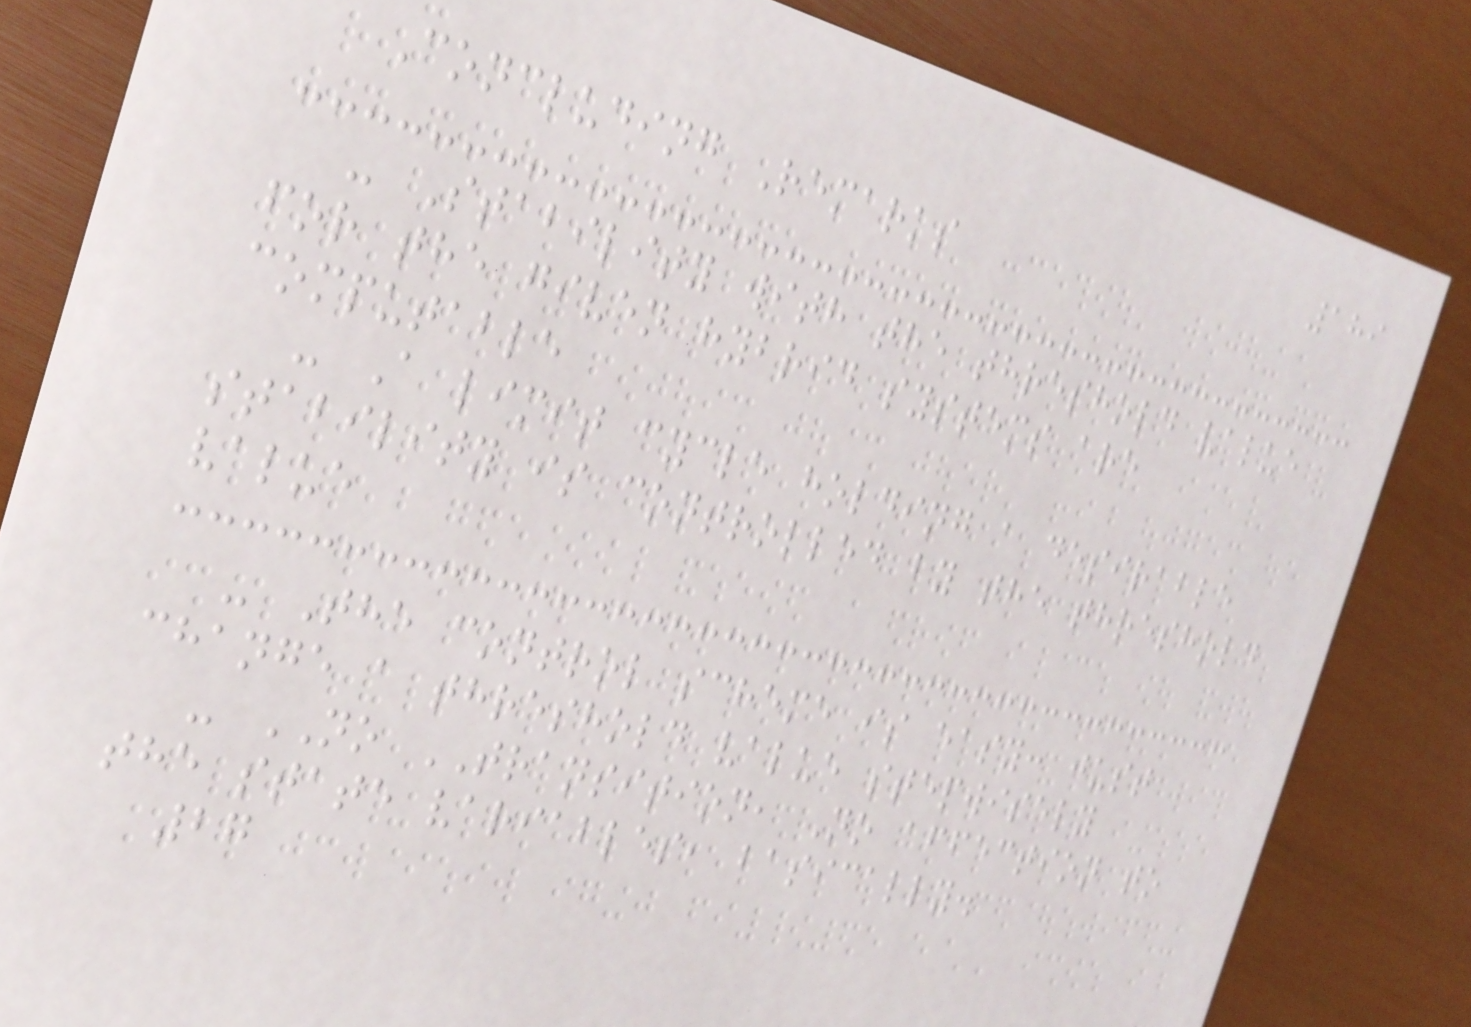189
Concluding Remarks
- Stability with the threshold value
for the given hybrid systems are
computable
- A limit cycle holding a desirable
stability is controlled by the threshold
value
- The control scheme is easy: just
change a threshold value stepwisely
- NO TRANSITION, No affection to
the state variables, basically.
27
